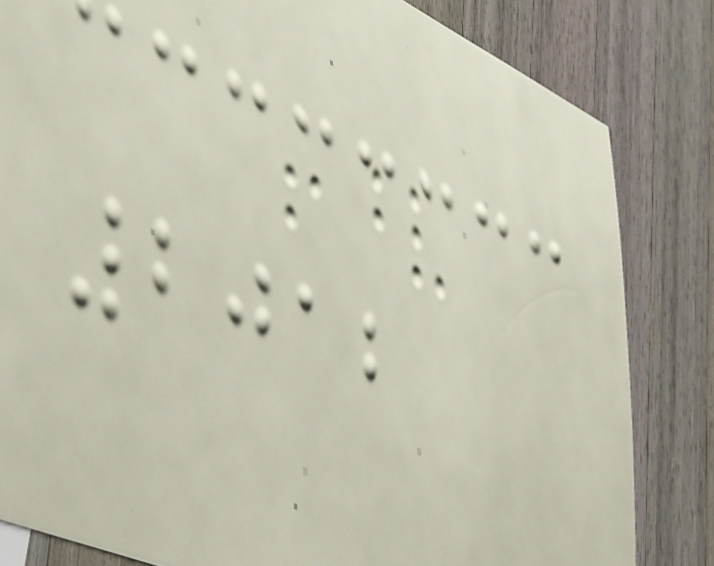2012
